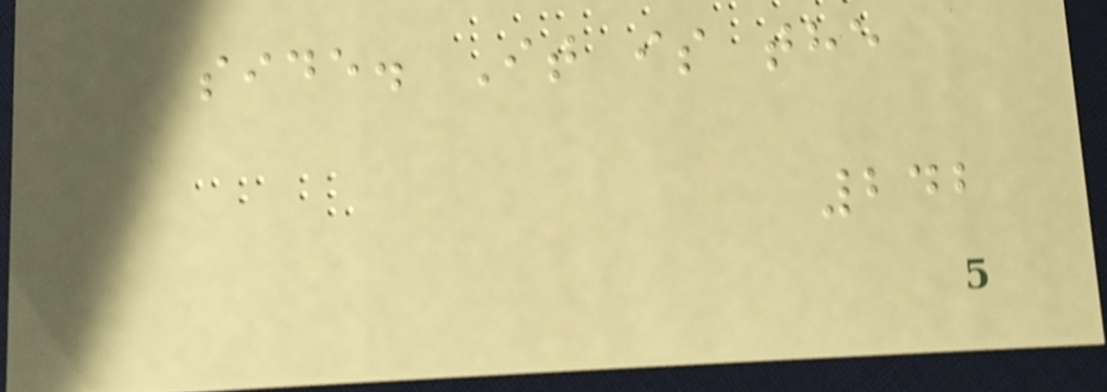side. It is the
242
